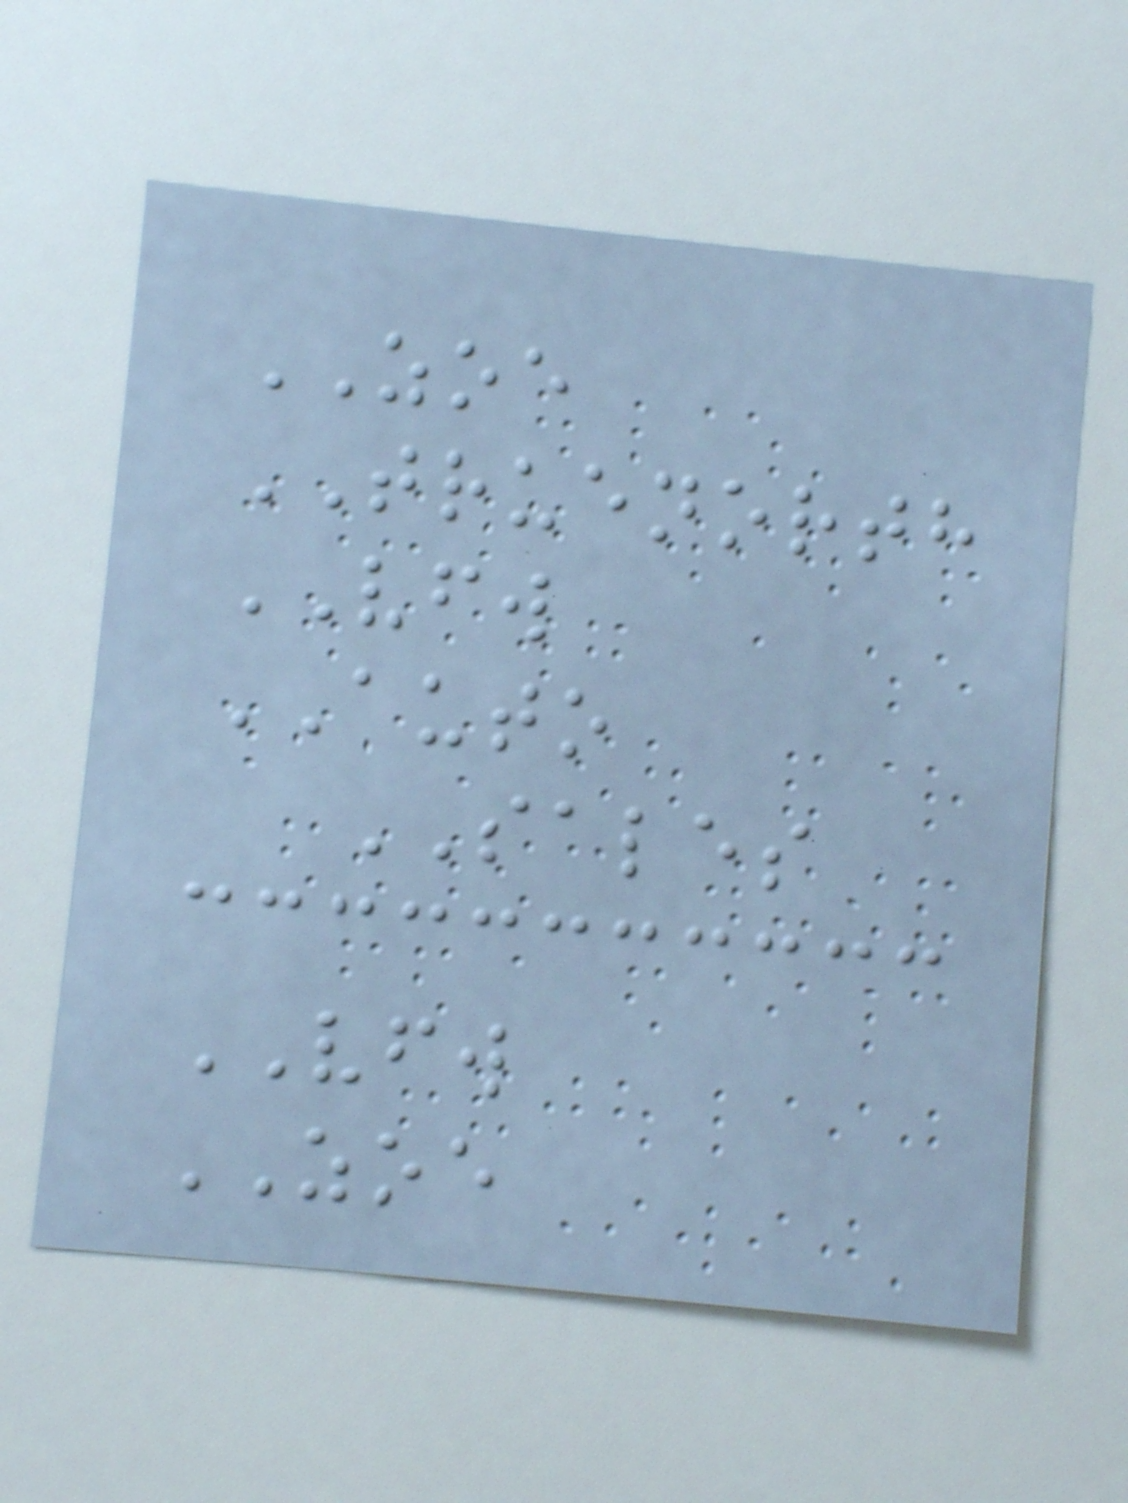ZOE
TRUENORTH
VFW
AUTO
SALES
VFW
ZOE
